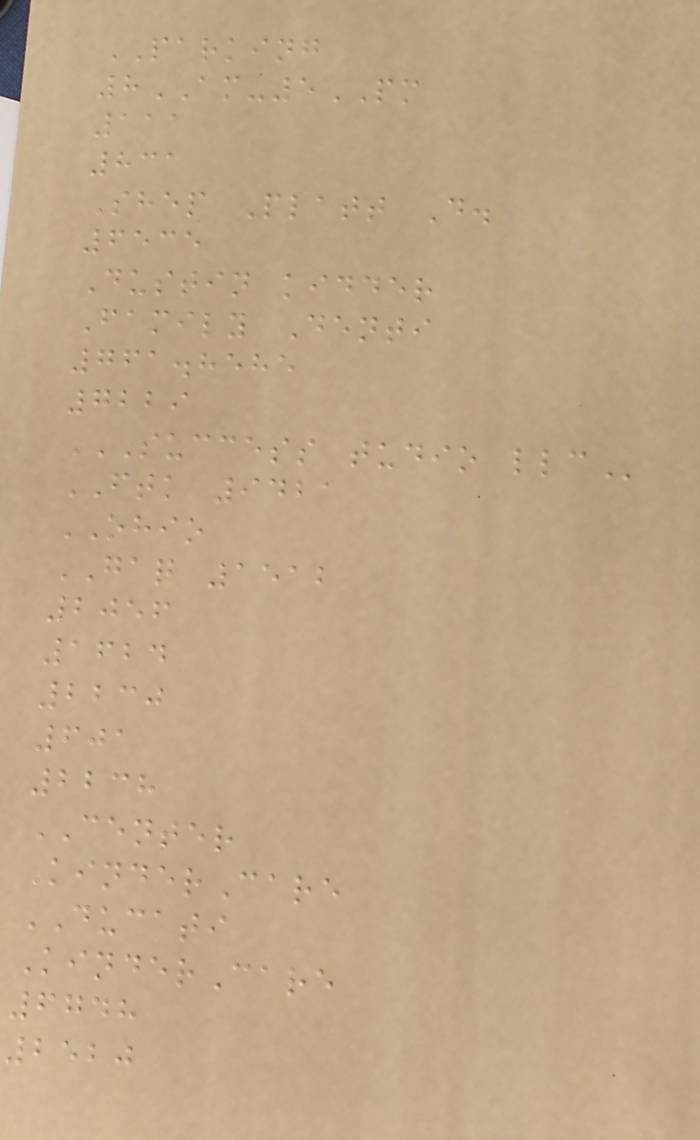PARKING
8AM-5PM
111
831
Shep Platt D.
6535
Dustin kidder
Family Denti
761.8585
7229
SUCCESS TUDIO LLC
FTK 9421
OHIO
GAQ 1512
2056
1624
2230
601
2238
CENTER
KinderCare
DUCATI
KinderCare
6748
2520
